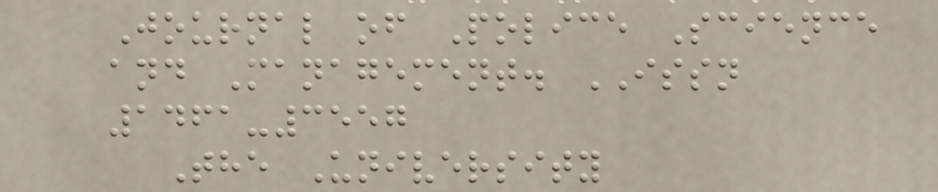Journal of Police Science
and Management. ISSN
1461-3557
The University
